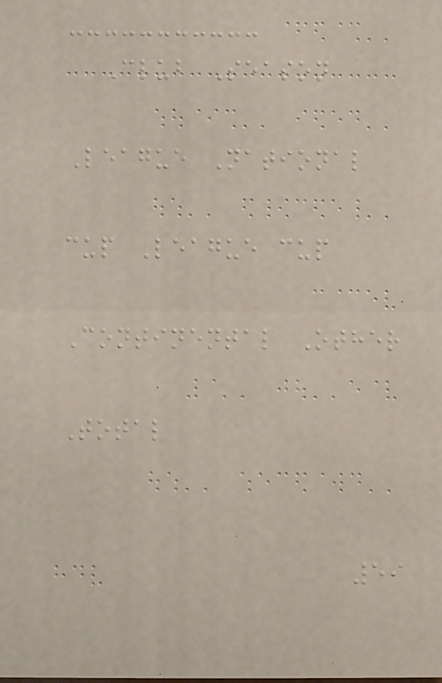Club Season
League National
cup League cup
Continental Other
Total
59
